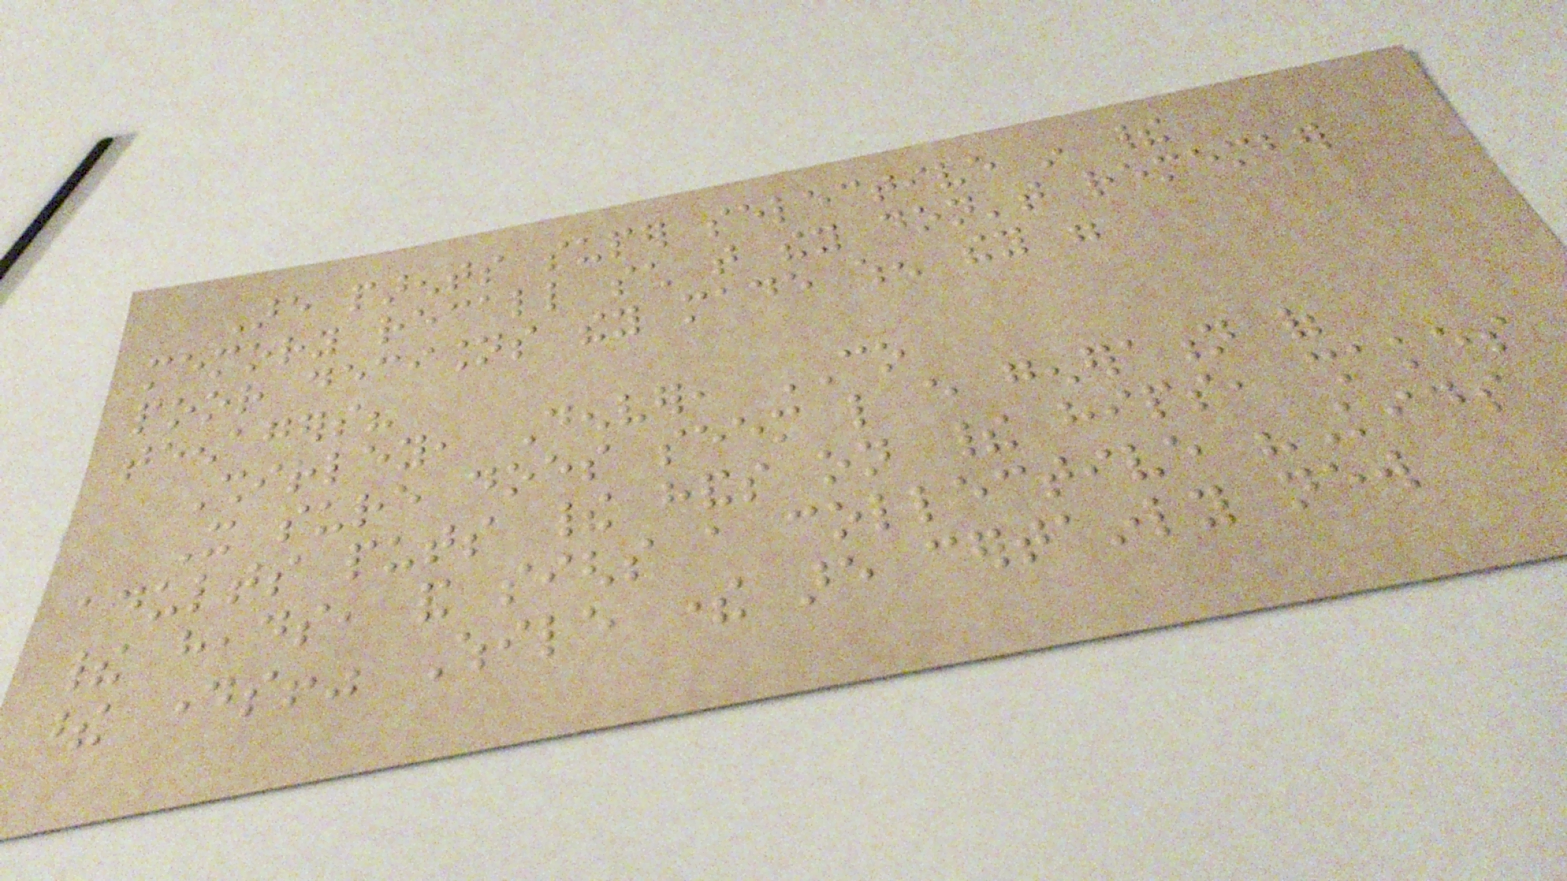Are parents super selective in their
memory recall such that they don't remember
poor decisions they made when they were
teenagers?
Shirley, Denver, CO
It sure does seem like every generation of
adults puts their hands on their hips, shakes
their heads, and sighs a collective "Kids
these days!" While there are certainly new
